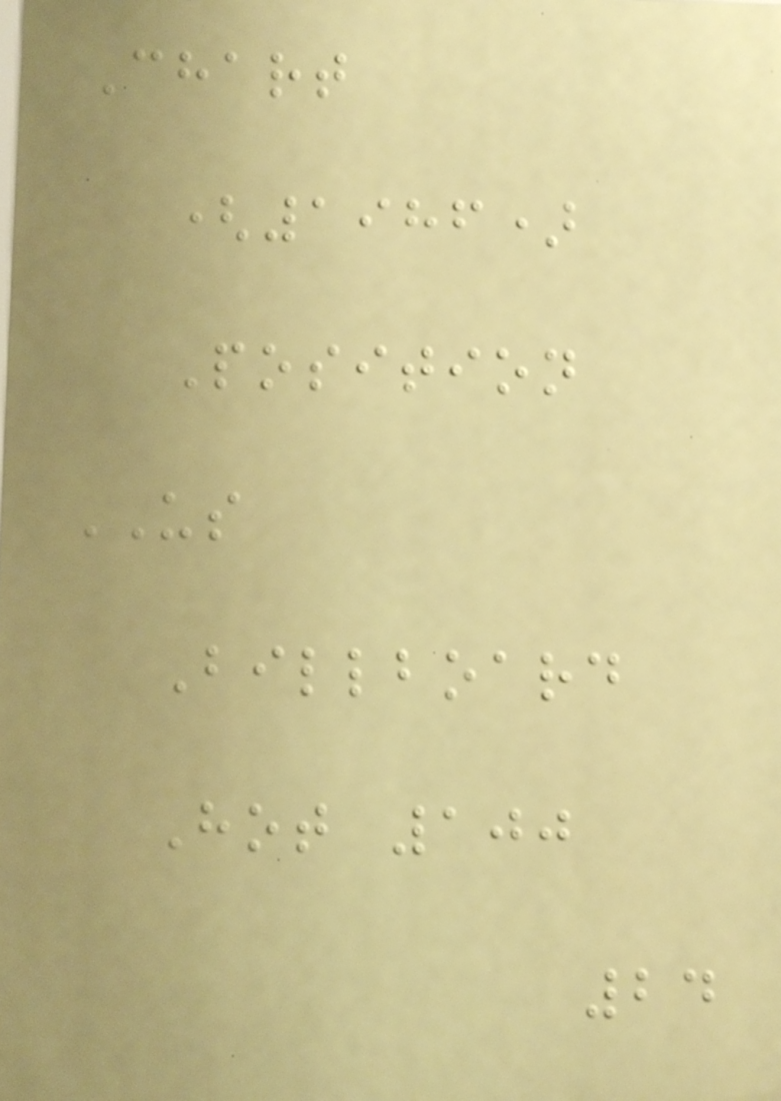Chart
(1986)
Position
US
Billboard
Hot 100
24
